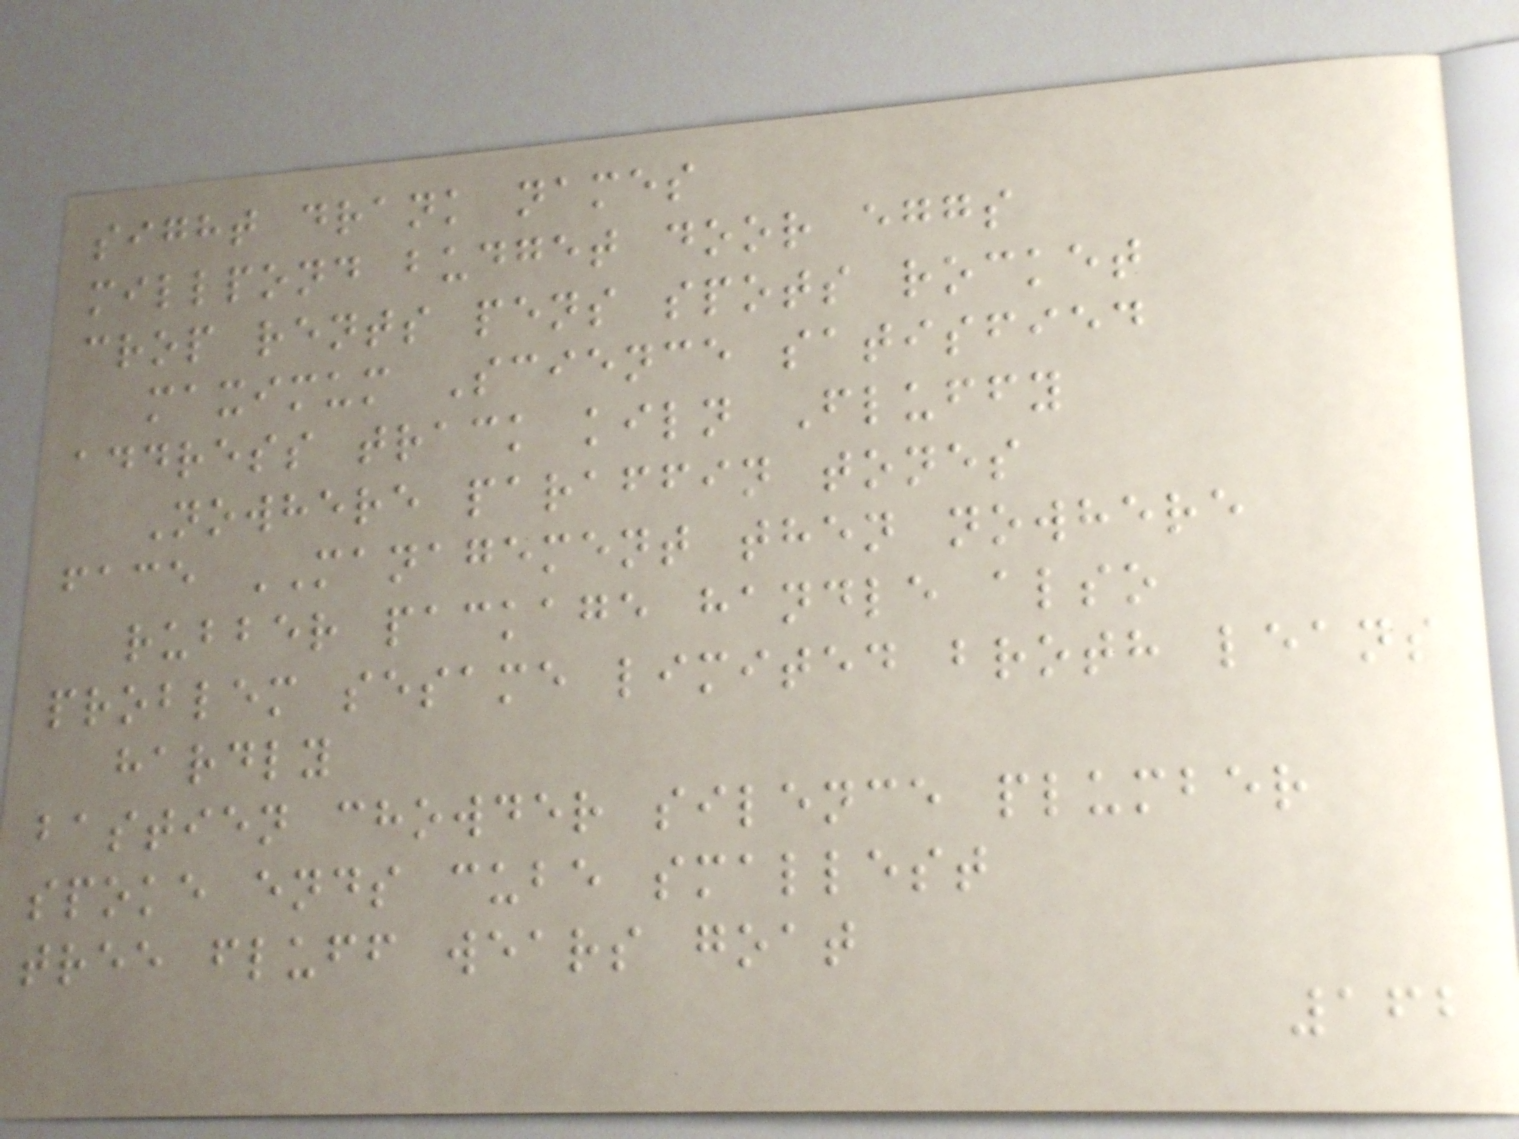sight drank names
millpond budget door eggs
crop rents pens spots rocket
maximum Science satisfied
address track kiln Fluffy
Nowhere paraffin tones
face MANAGEMENT then nowhere
rubber package handle also
problem sesame limited broth leans
hardly
bastien chowder silence plumber
spoke ends cube smallest
tree fluff wears goat
162
